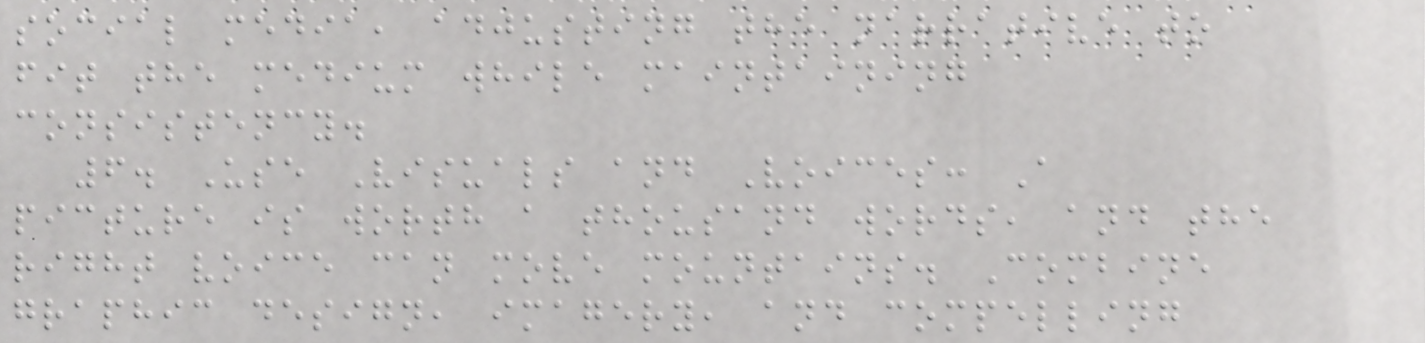social media, adjusting the narrative to
fit the medium while maintaining
consistency.
6. Use Visuals and Voices: A
picture is worth a thousand words, and the
right voice can move mountains. Combine
graphic design, imagery, and compelling
